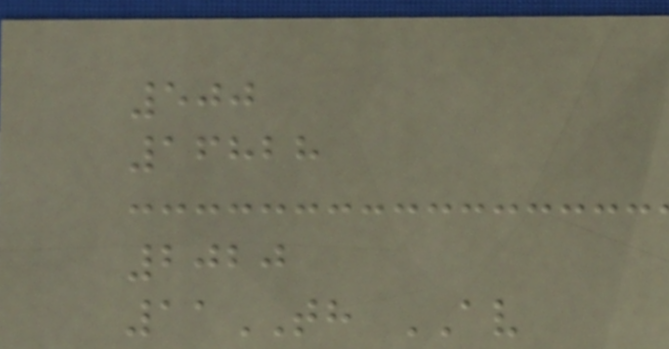500
16828
2020
11TH AV
